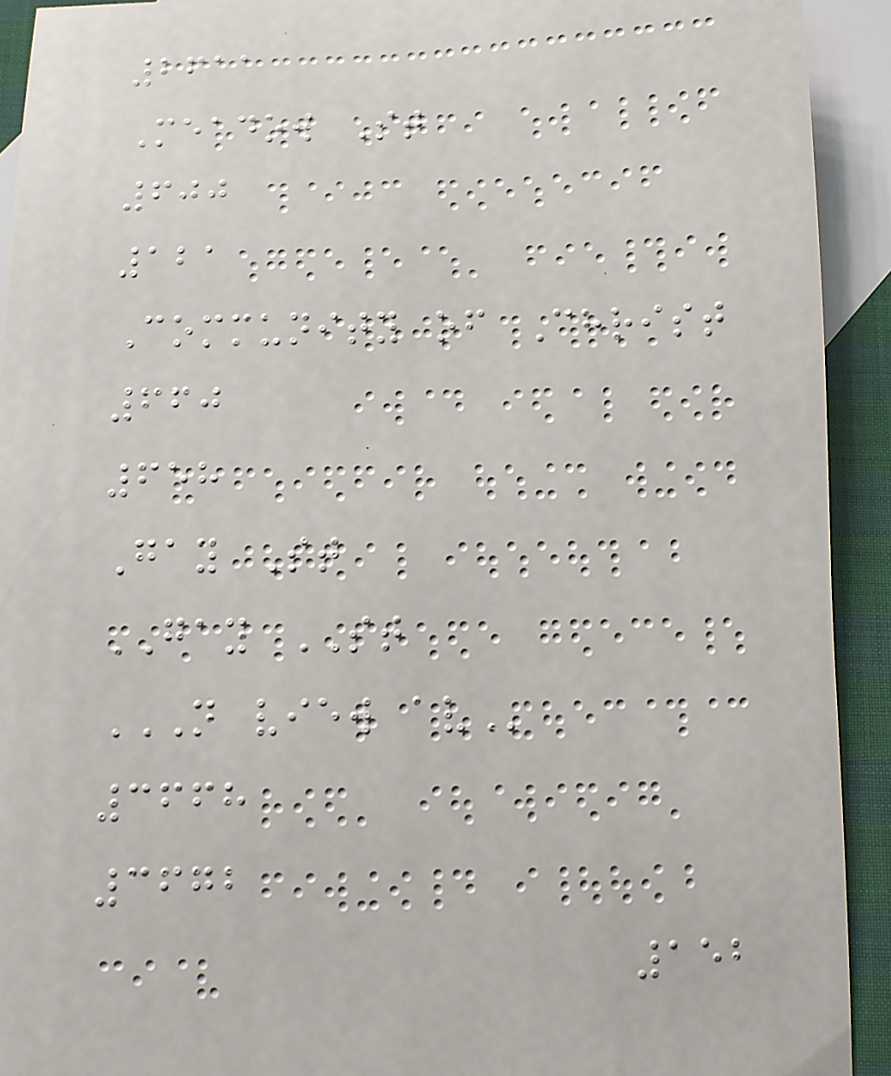2611
Meadow St
600
121
Community of Christ
660
658
Gay St
GAY ST
N VIEW AV
3668
3672
152
